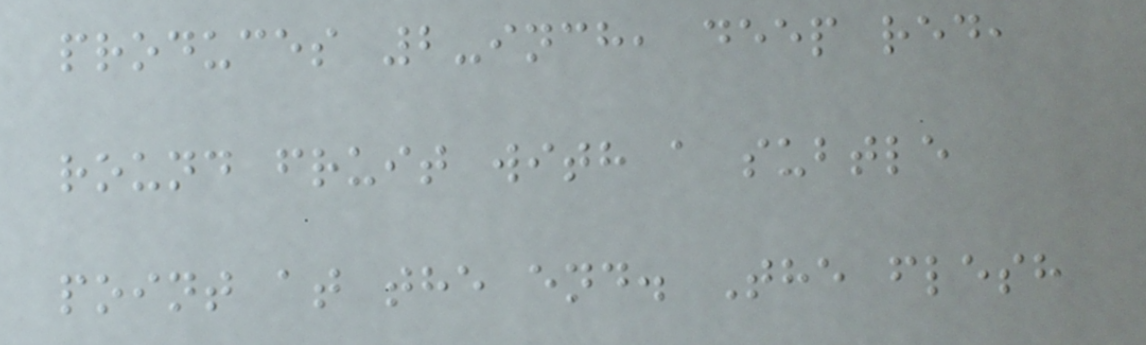produces 2-inch, deep red,
round fruit with a subtle
point at the end. The flesh
